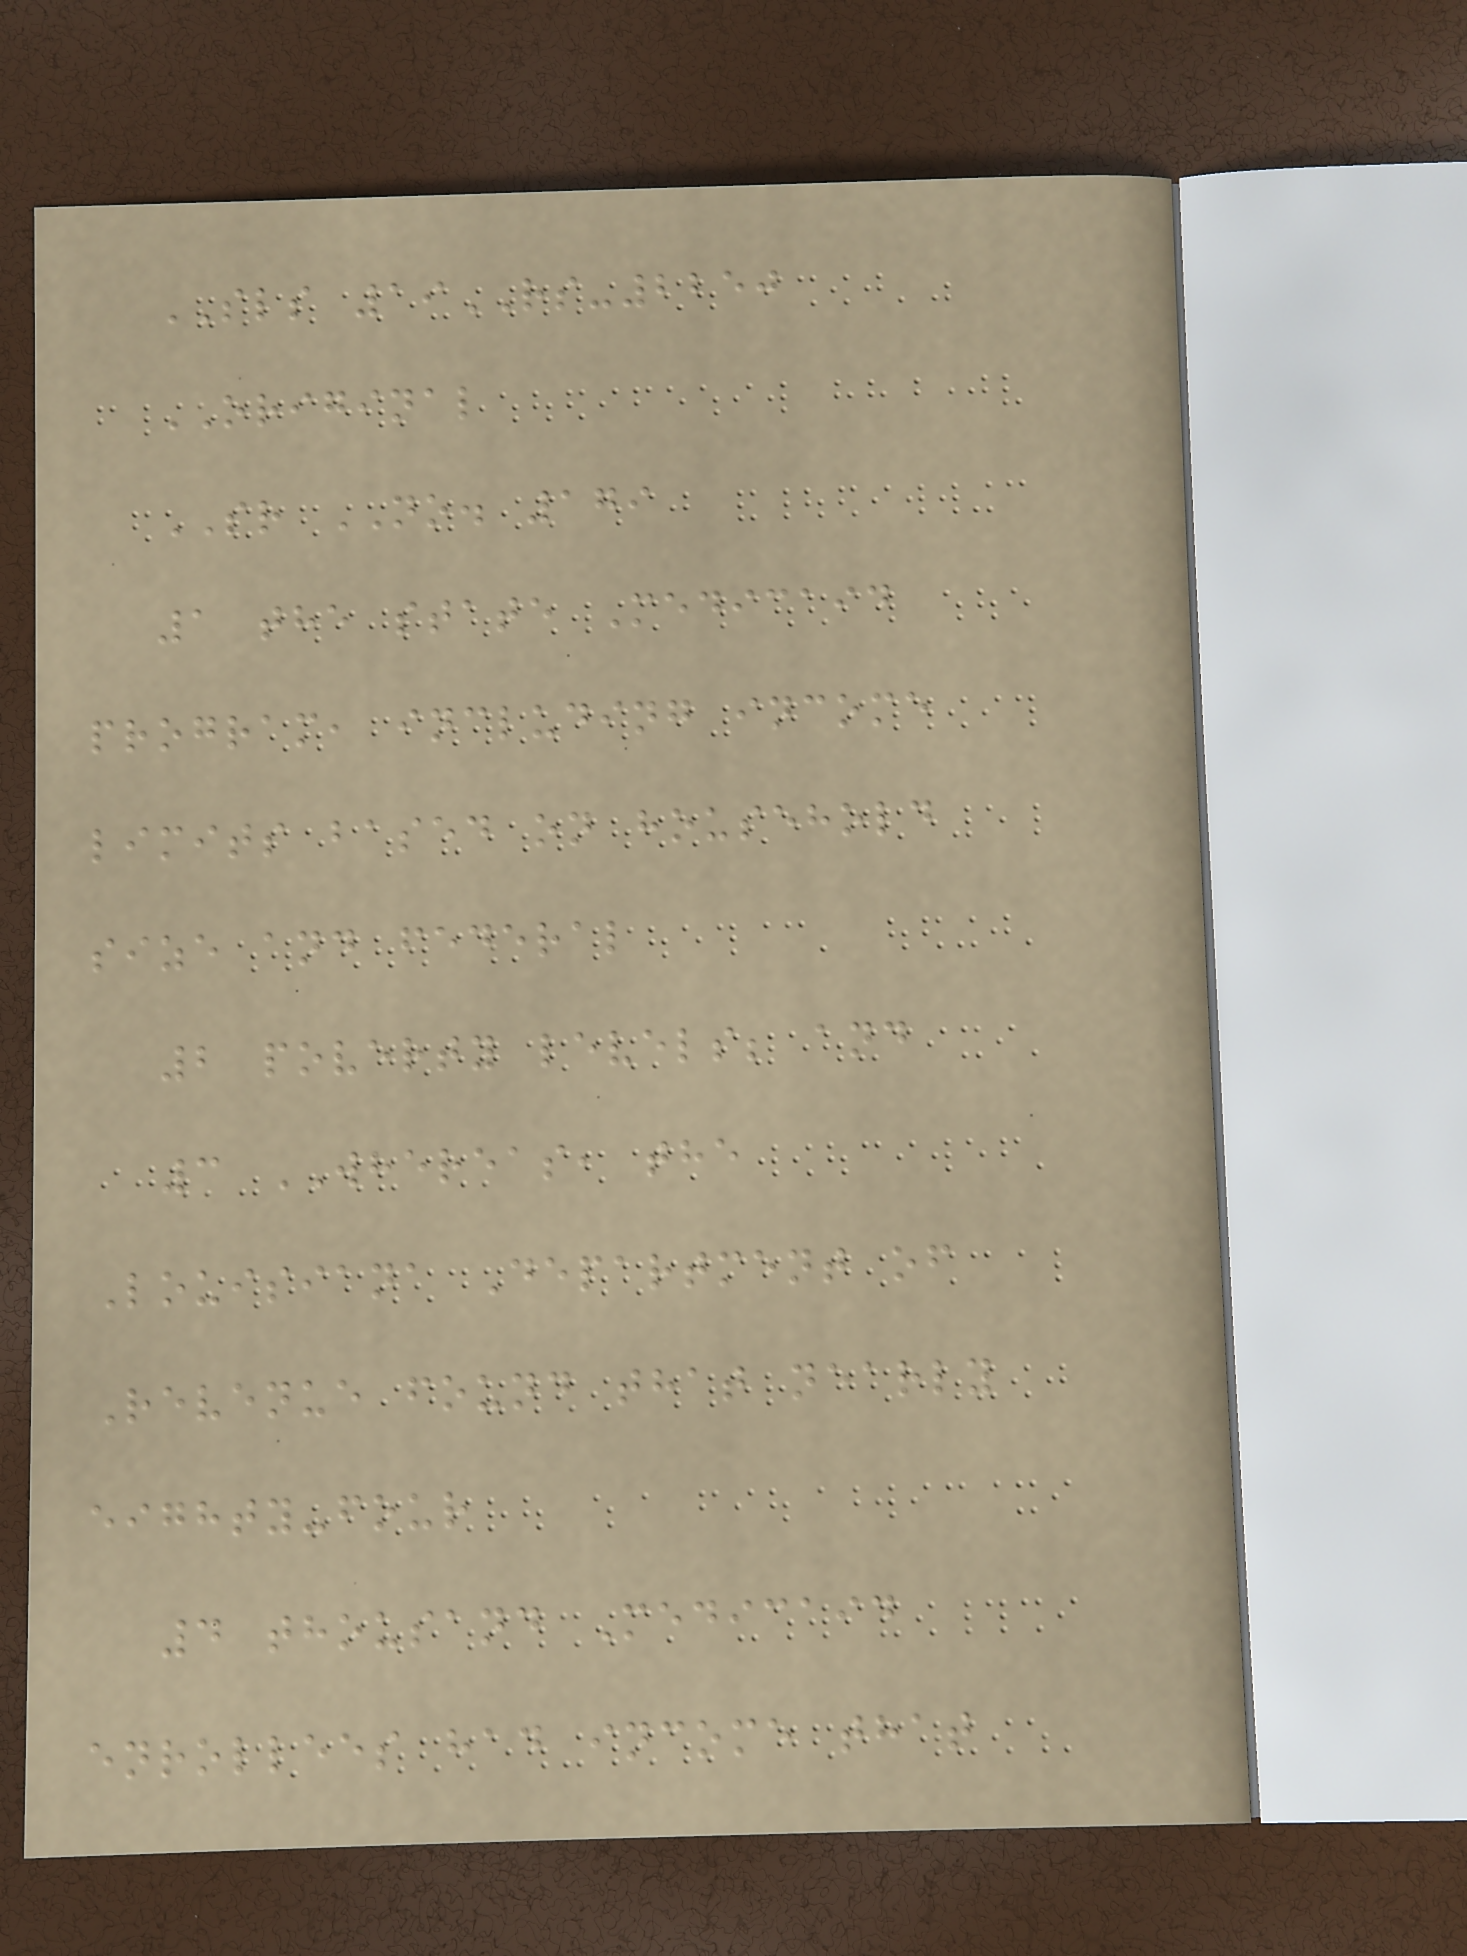SLS 19RS-2250
ORIGINAL
SR NO. 179
1 the state Medicaid
program, including income
limits based on household
size and federal
2 poverty levels; and
3 WHEREAS, the
Louisiana Department of
Revenue found that nearly
eighty-four
4 thousand Medicaid
enrollees had income that
